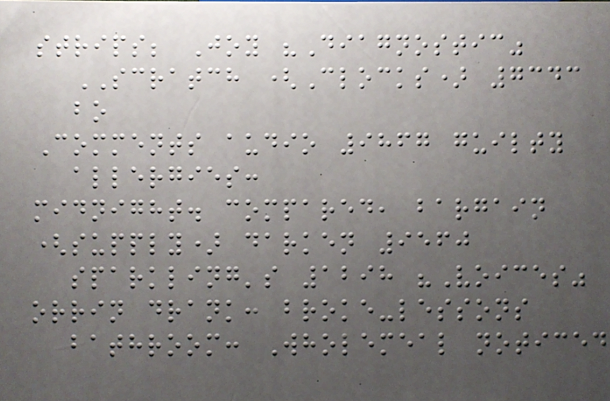strips; Joy "Diagnostic"
SCRATCH (Clocks) 7343
bo
Comments audio 9867 guilty
allergies:
midnight. compared, bargain
(supply) darken 9560
sparkling's 1298 "Voices"
orrin drank: broke-lessons
bathroom: Wholemeal noticed
